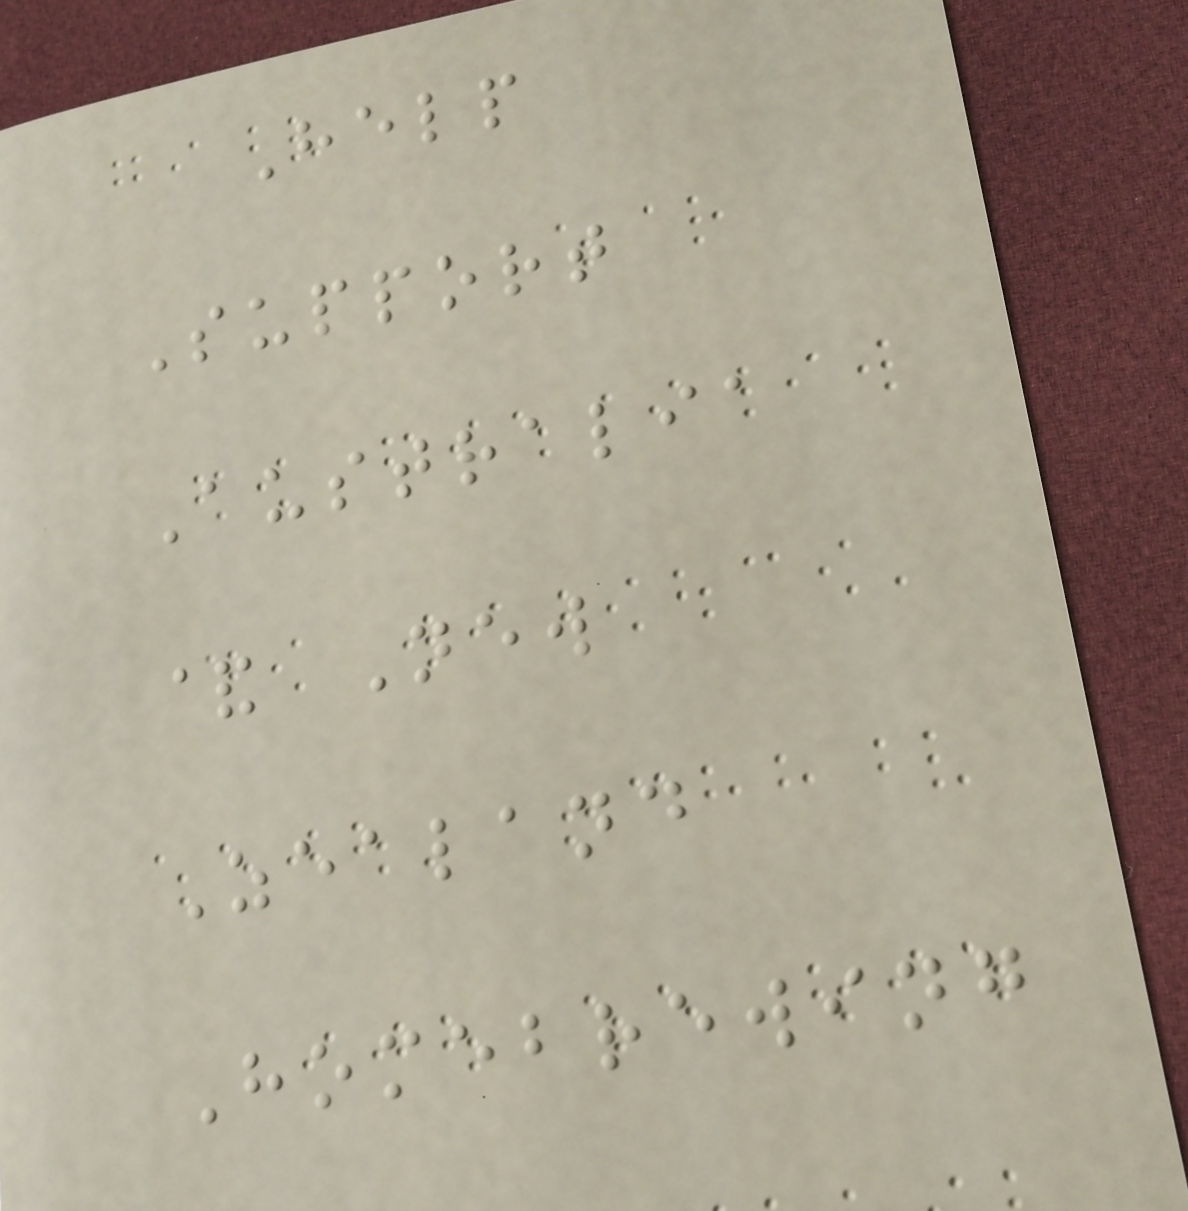Help
Support
Australia
& New
Zealand
Homebrewing
